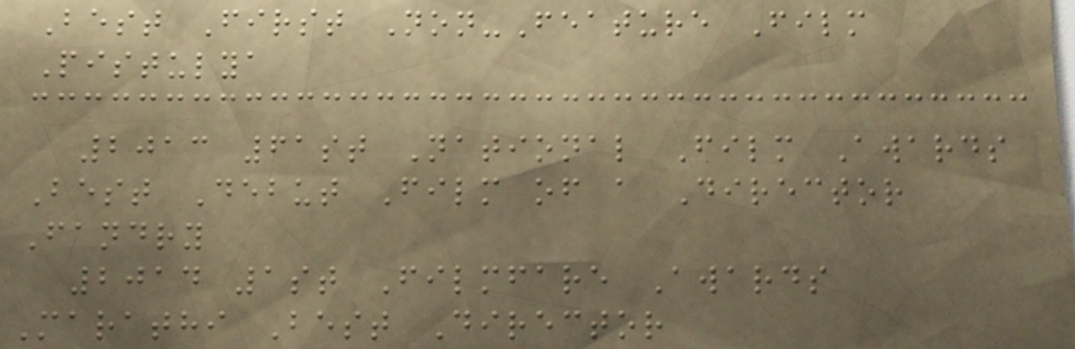Best First Non-Feature Film
Pistulya
2013 61st National Film Awards
Best Debut Film of a Director
Fandry
2014 1st Filmfare Awards
Marathi Best Director
